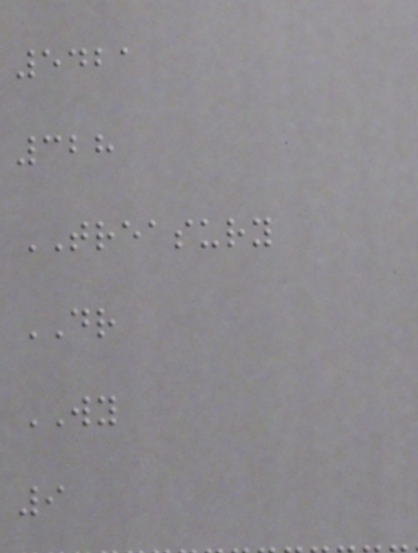5421
328
TREASURY
DR
WY
9
